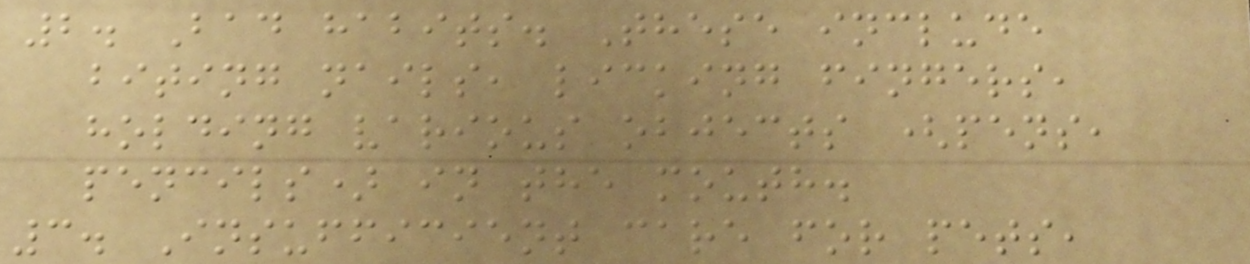2. Bad habits. These include
biting nails, licking fingers,
holding various objects (pens,
pencils) in the mouth.
3. Insufficient care for pets,
